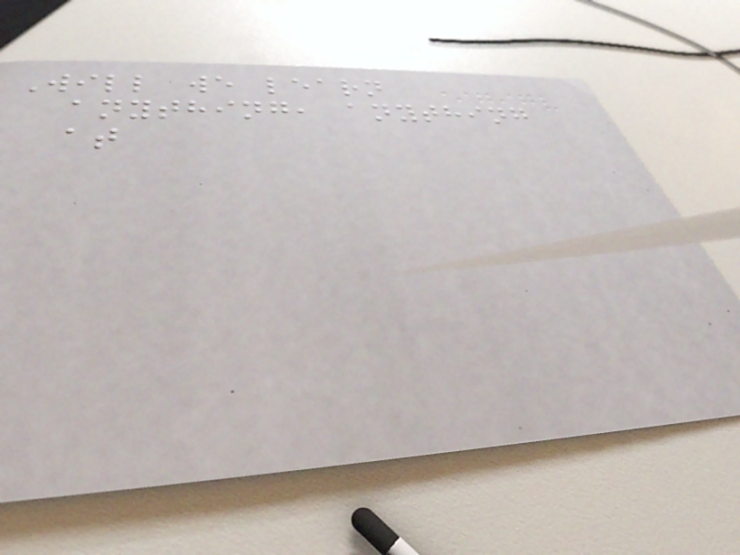Will we learn
anything, anything
at
